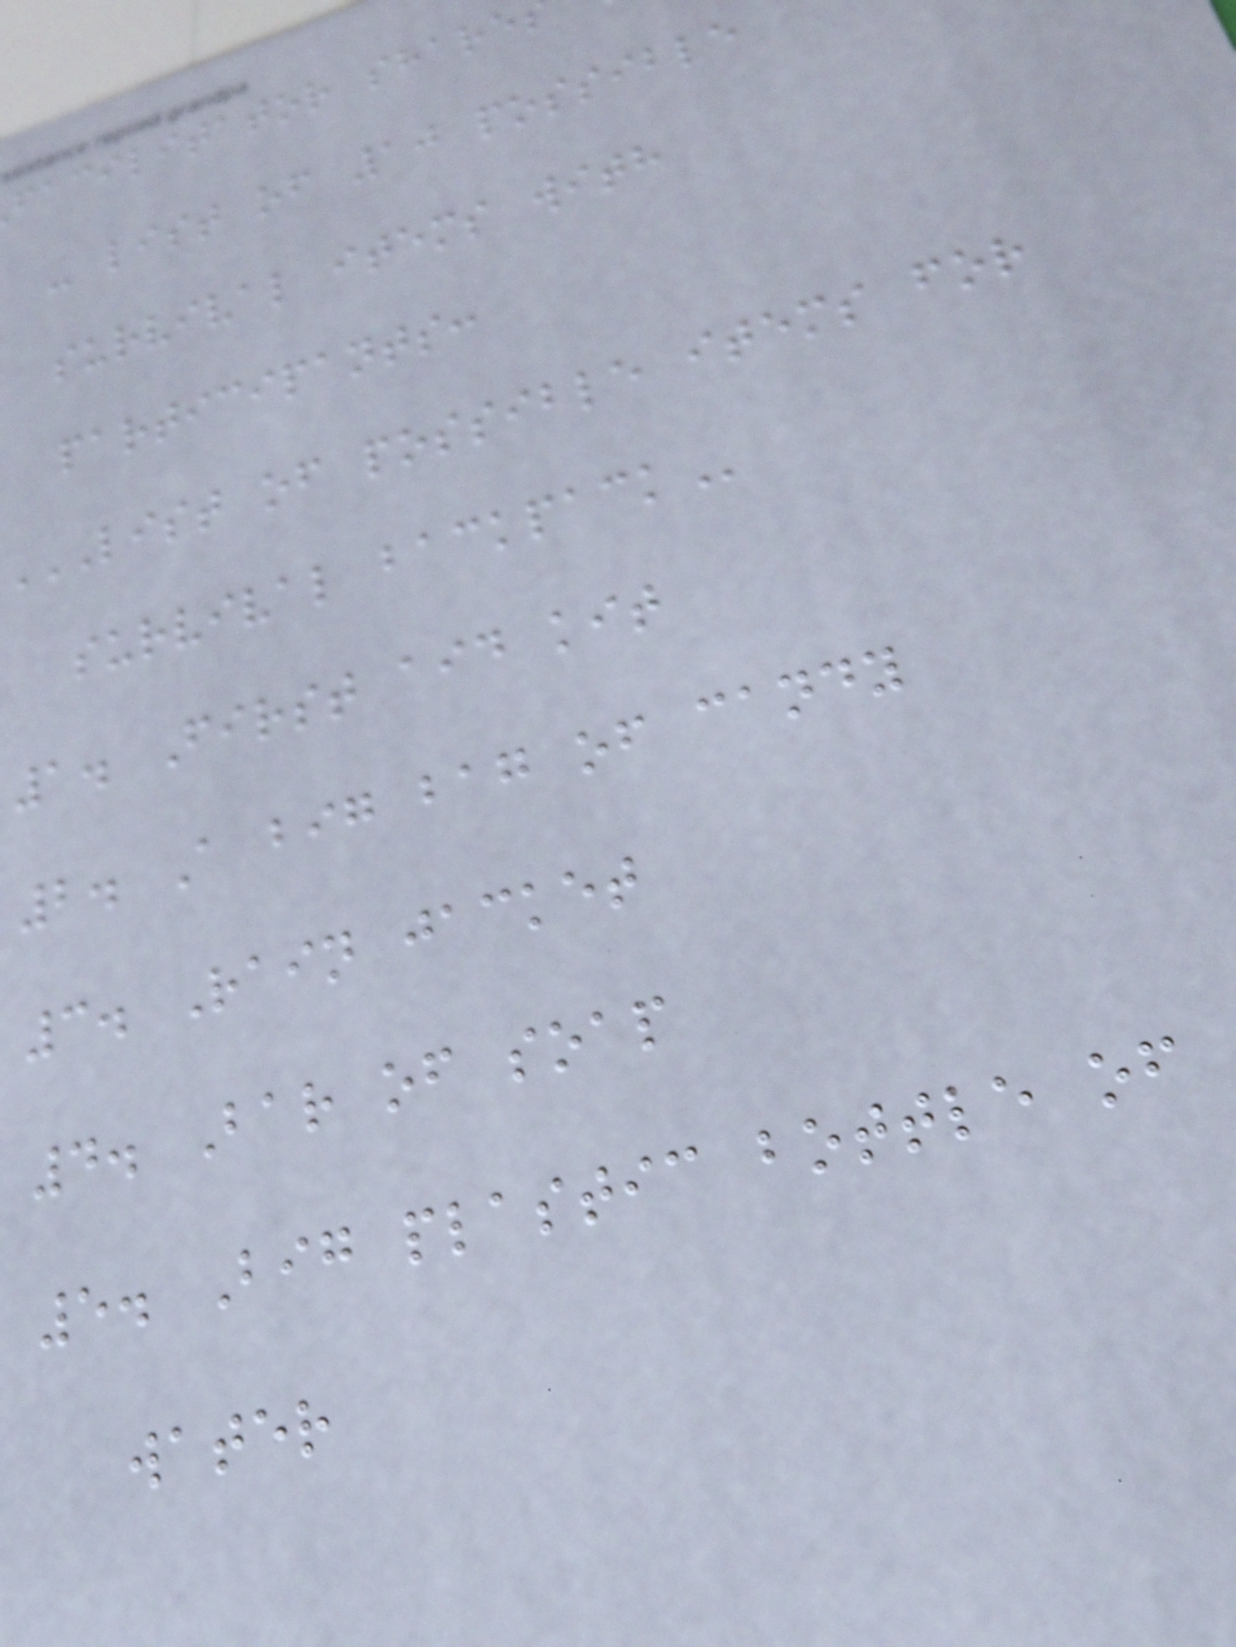facilitator share
- list of 10 possible
survival items with
participants:
LIST OF POSSIBLE ITEMS FOR
survival
1. First aid kit
2. A big bag of candy
3. Rain jacket
4. Bar of soap
5. Big plastic bottle of
water
